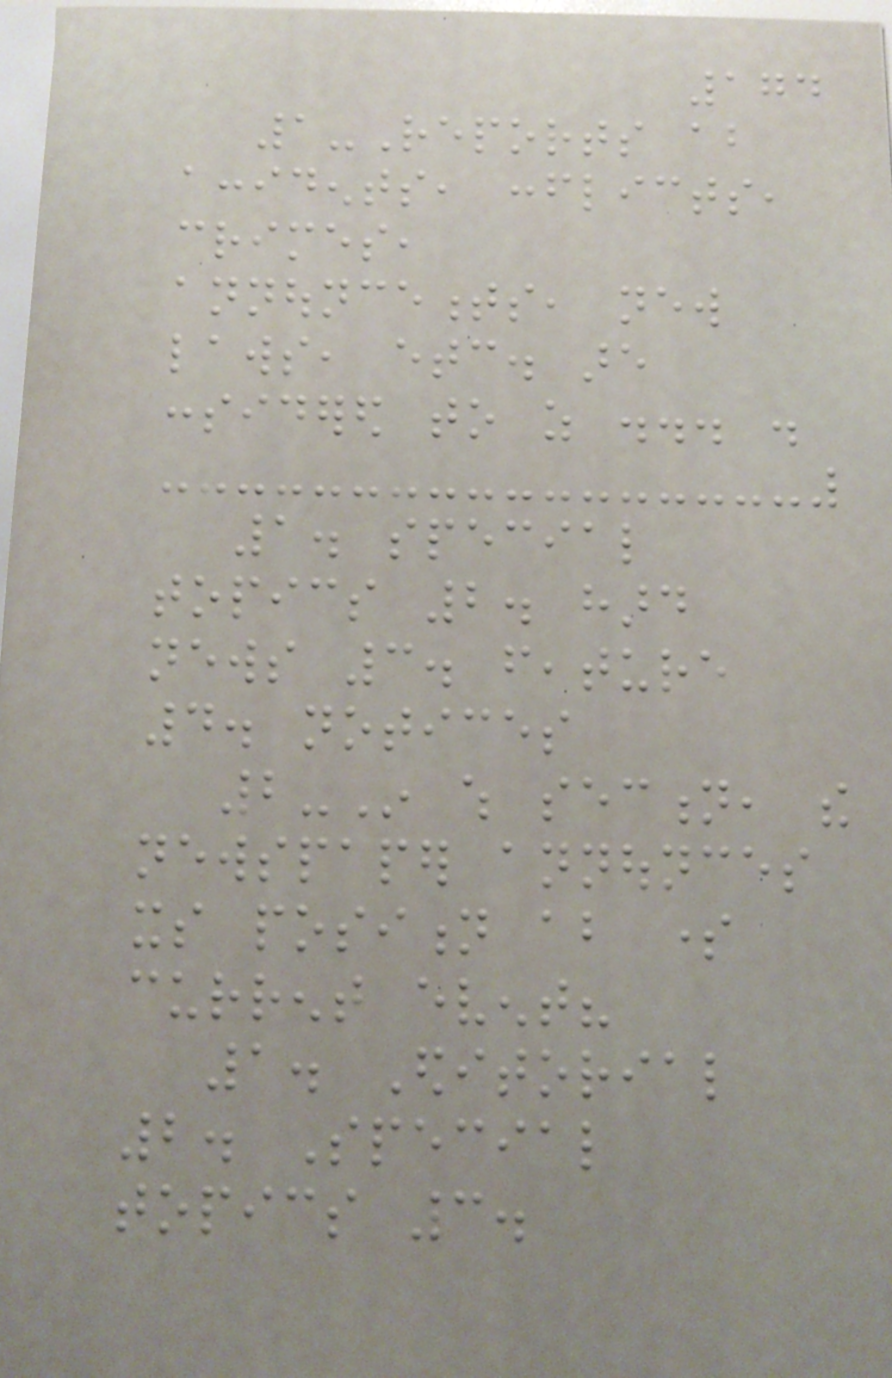174
1-Reports about
accidents, conflicts,
crimes,
announcements, new
laws, etc. are
considered to as ... .
1. special
topics 2. hard
news 3. feature
4. notices
2-In which section, the
newspaper announces
its position about some
current event?
1. Editorial
2. Special
topics 3.
